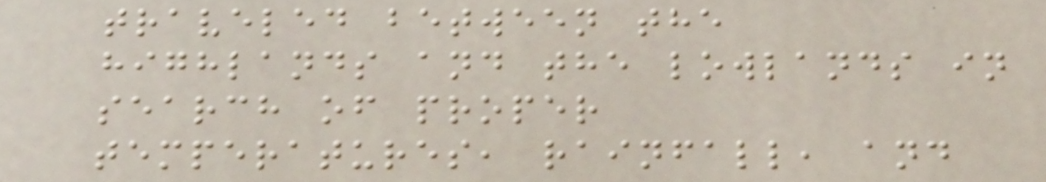traveled between the
highlands and the lowlands in
search of proper
temperatures, rainfall, and
